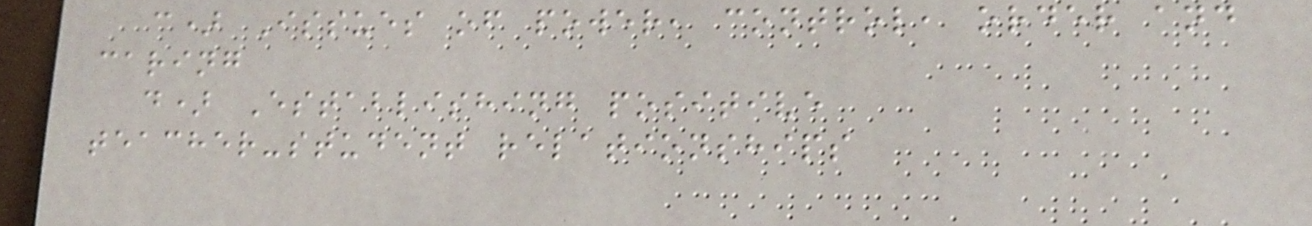c) Issues of power, control, order and
caring
d) Establishing positive
teacher-student relationships
